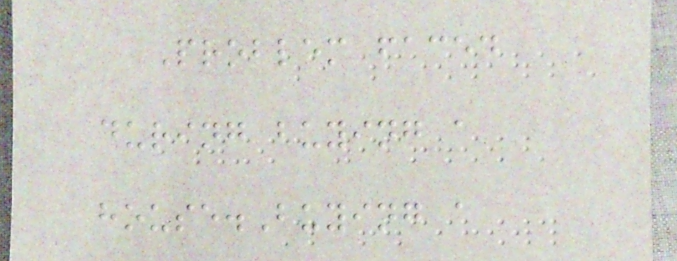Problem faced
during buying a
house.Buying a
